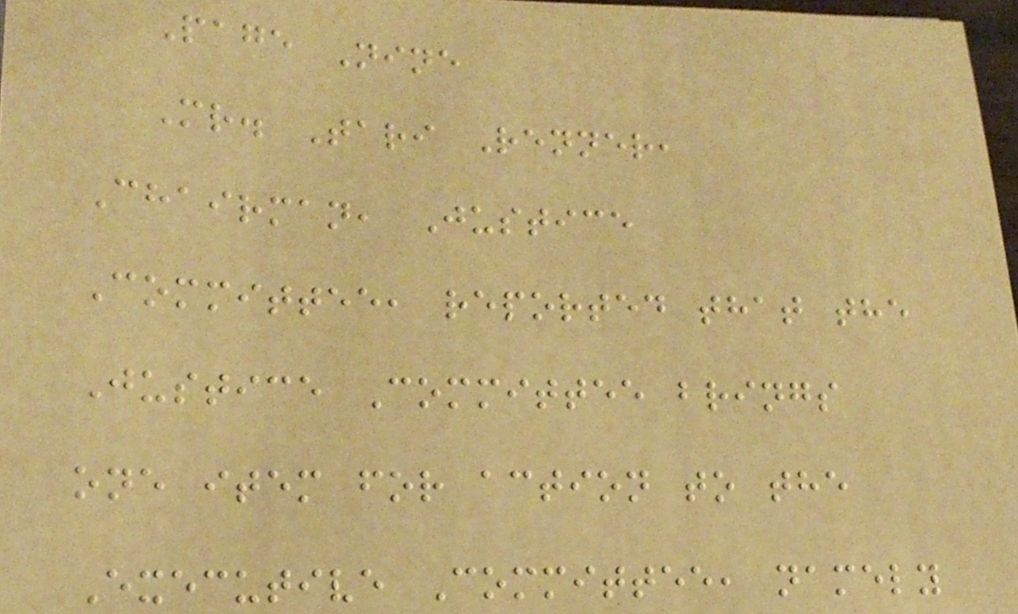Page Nine
Mr. Tari Renner,
Chairman, Justice
Committee, reported that the
Justice Committee brings
one item for action to the
Executive Committee, namely
